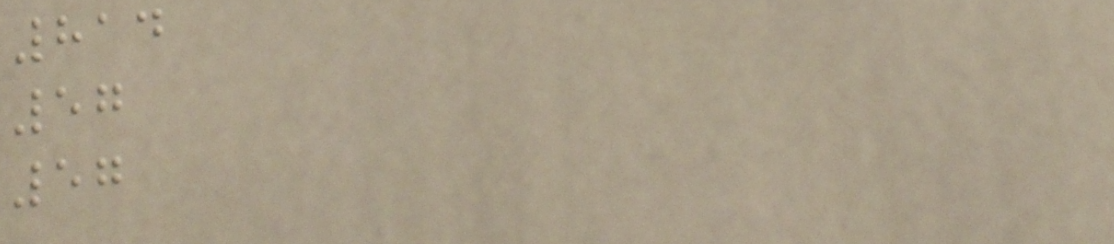814
57
57
